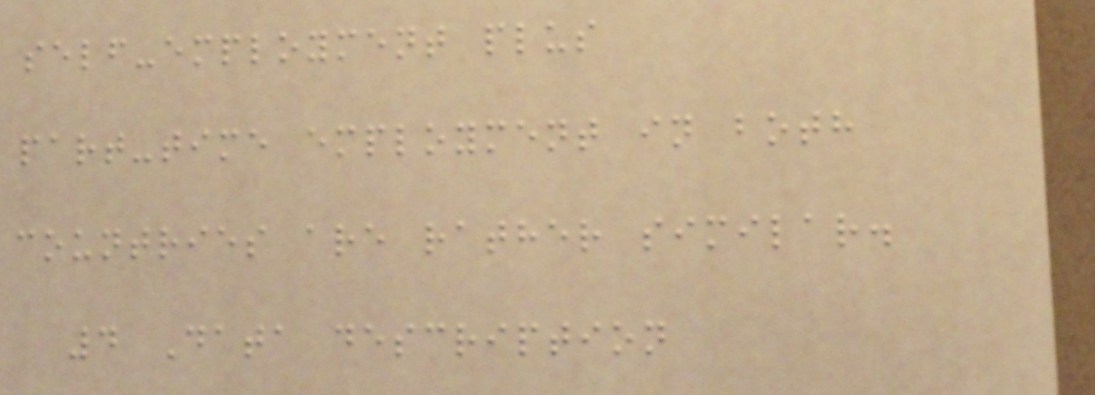self-employment plus
part-time employment in both
countries are rather similar.
4 Data description
